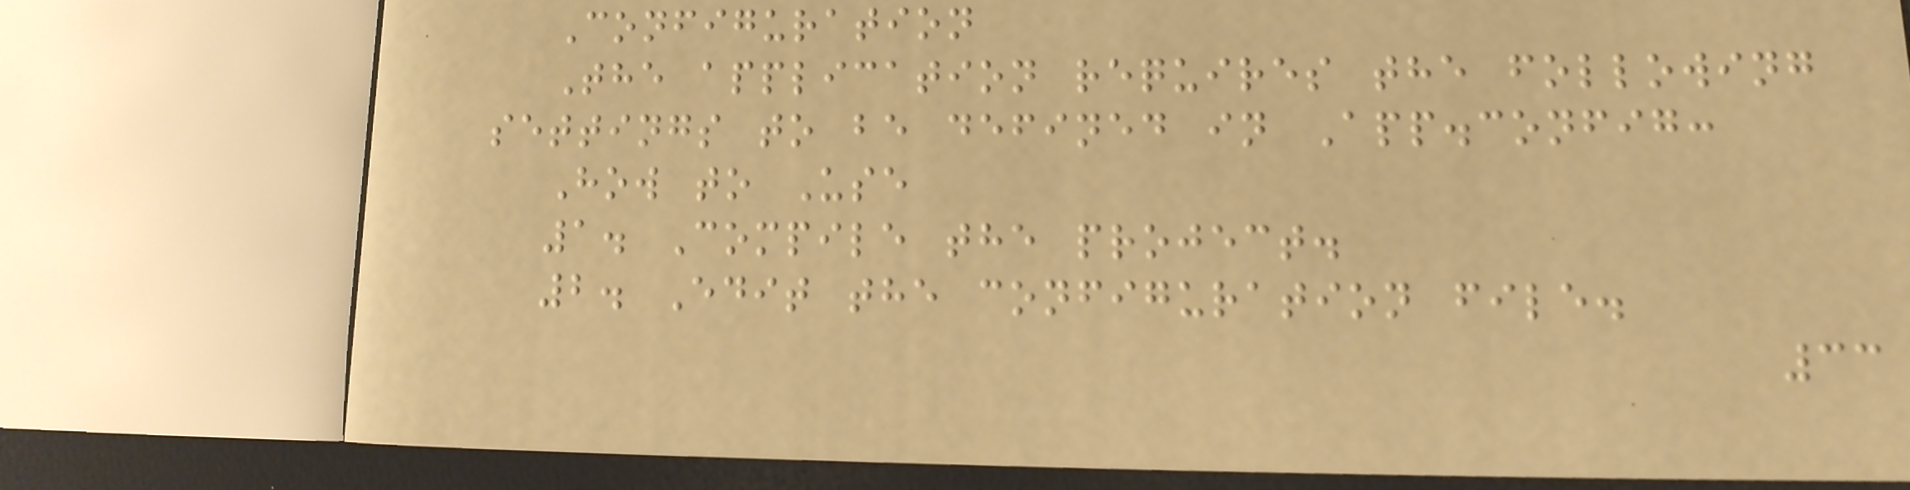Configuration
The application requires the following
settings to be defined in App.config:
How to Use
1. Compile the project.
2. Edit the configuration file.
33
